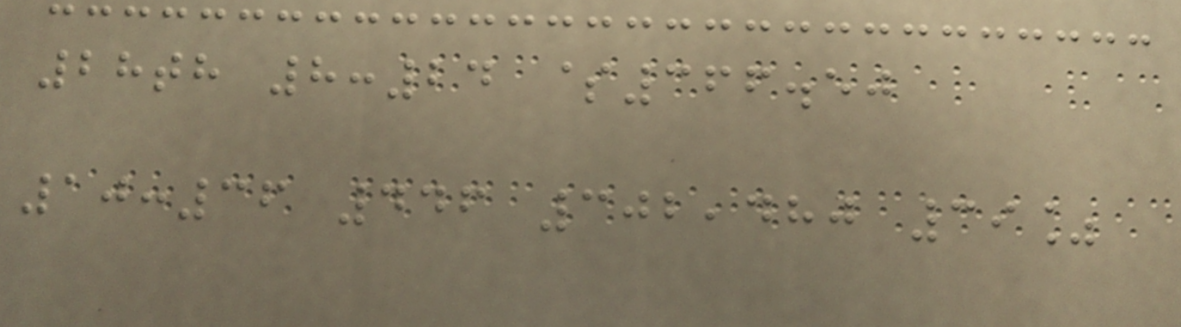28th 8:24 $366.50
10:36 446 302,480 39%
